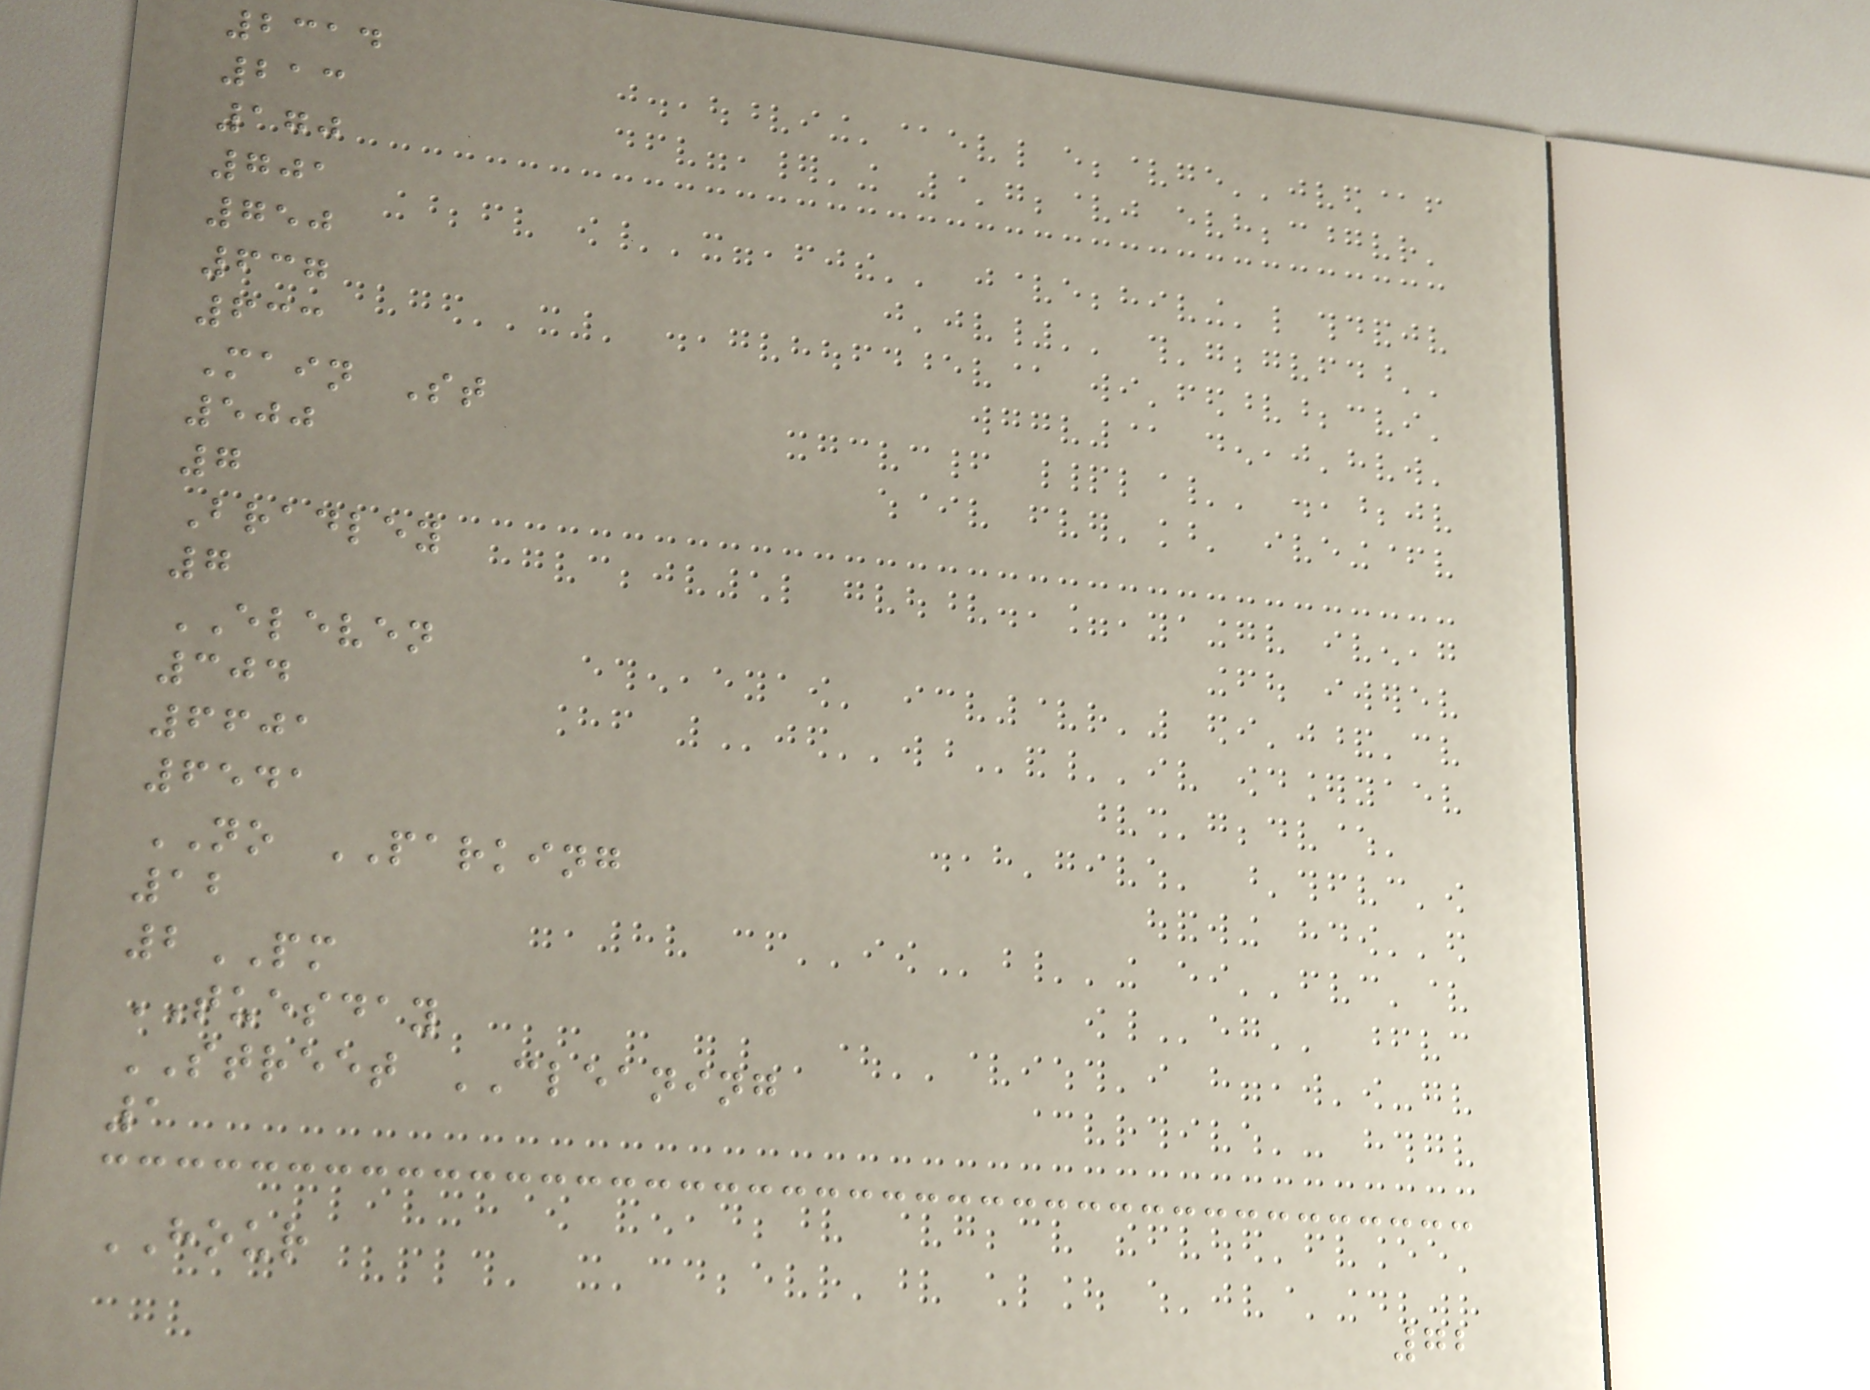2314
213
170
701
750
637
633
Main St
500
7
Bradley
7
ELEVEN
304
6601
6541
NO PARKING
12
2PM
TUESDAY
STREET CLEANING
1
HOUR
72
